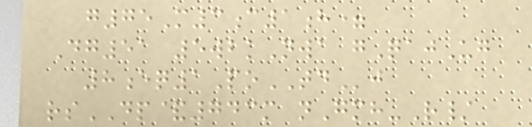g75M3c1h=
Dg51 5wbkNwa gQajUg
8eq1PoTDj
rsDP&743m nGmh-R/
